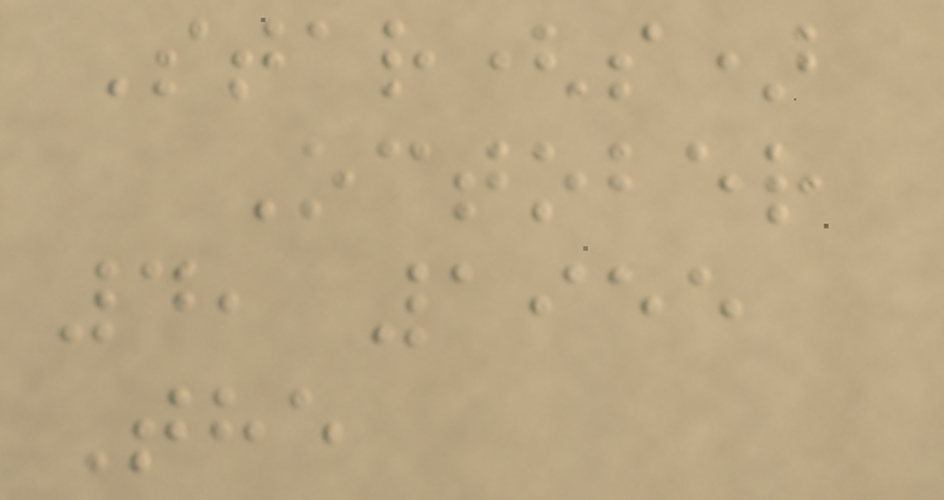Star(s)
October
4, 1955
The
